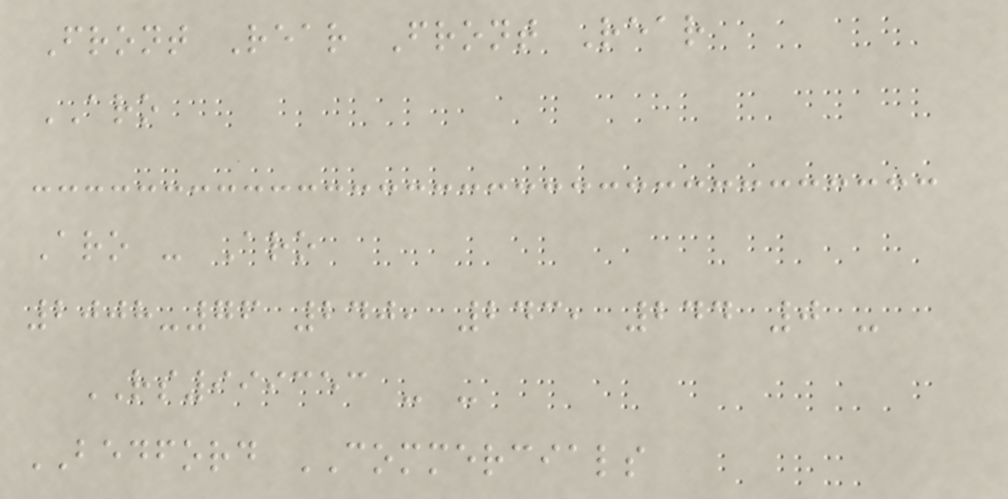Front Rear Front Rear
ARO
Aro - Aro
2008-76 240, 243, 244 0 -
RS999353 - -
BEDFORD COMMERCIALS
